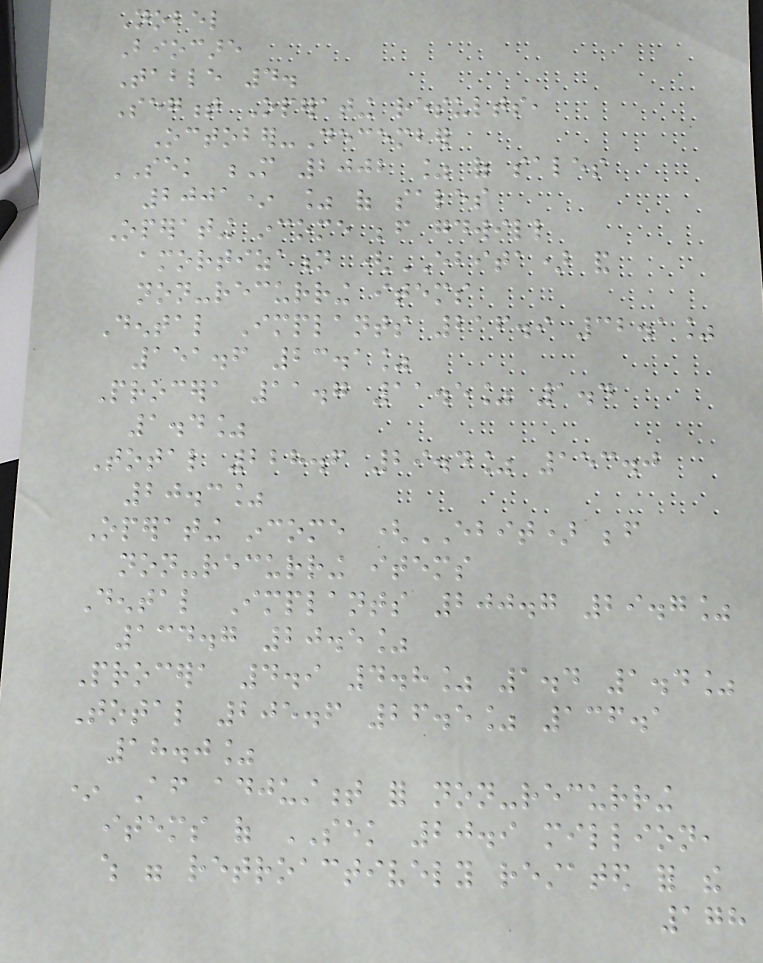Nobel
Biocare
Table 4.
Segment Operating results,
October-December
SEK M 2002 % of sales
2001* % of sales
Operating income before goodwill
amortization (EBITA) and
non-recurring items
Dental Implants 216.9 32.1%
151.6 23.1%
Procera 11.7 11.5% 1.4
1.4%
Total 228.6 29.4% 153.0
20.3%
Operating income (EBIT) before
non-recurring items
Dental Implants 200.7 29.7%
134.7 20.5%
Procera 4.9 4.8% 1.4 1.4%
Total 205.6 26.5% 136.1
18.0%
* After adjustment for non-recurring
items of SEK 20.9 million,
which were retroactively restated for the
178
